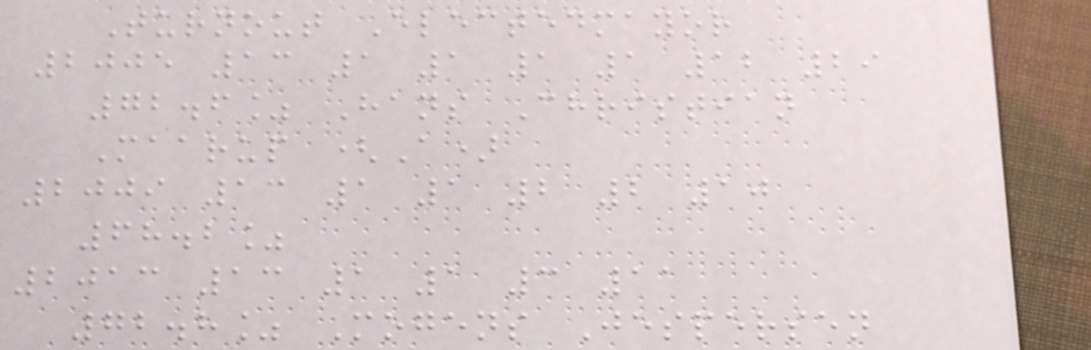Turnout Electedmayor
2005 13 1 1 1 1 12 29
72.6% Hans Christian
Maarup (A)
2009 13 1 1 2 2 10
68.2%
2013 13 1 1 3 11
72.8% Mogens Jespersen
